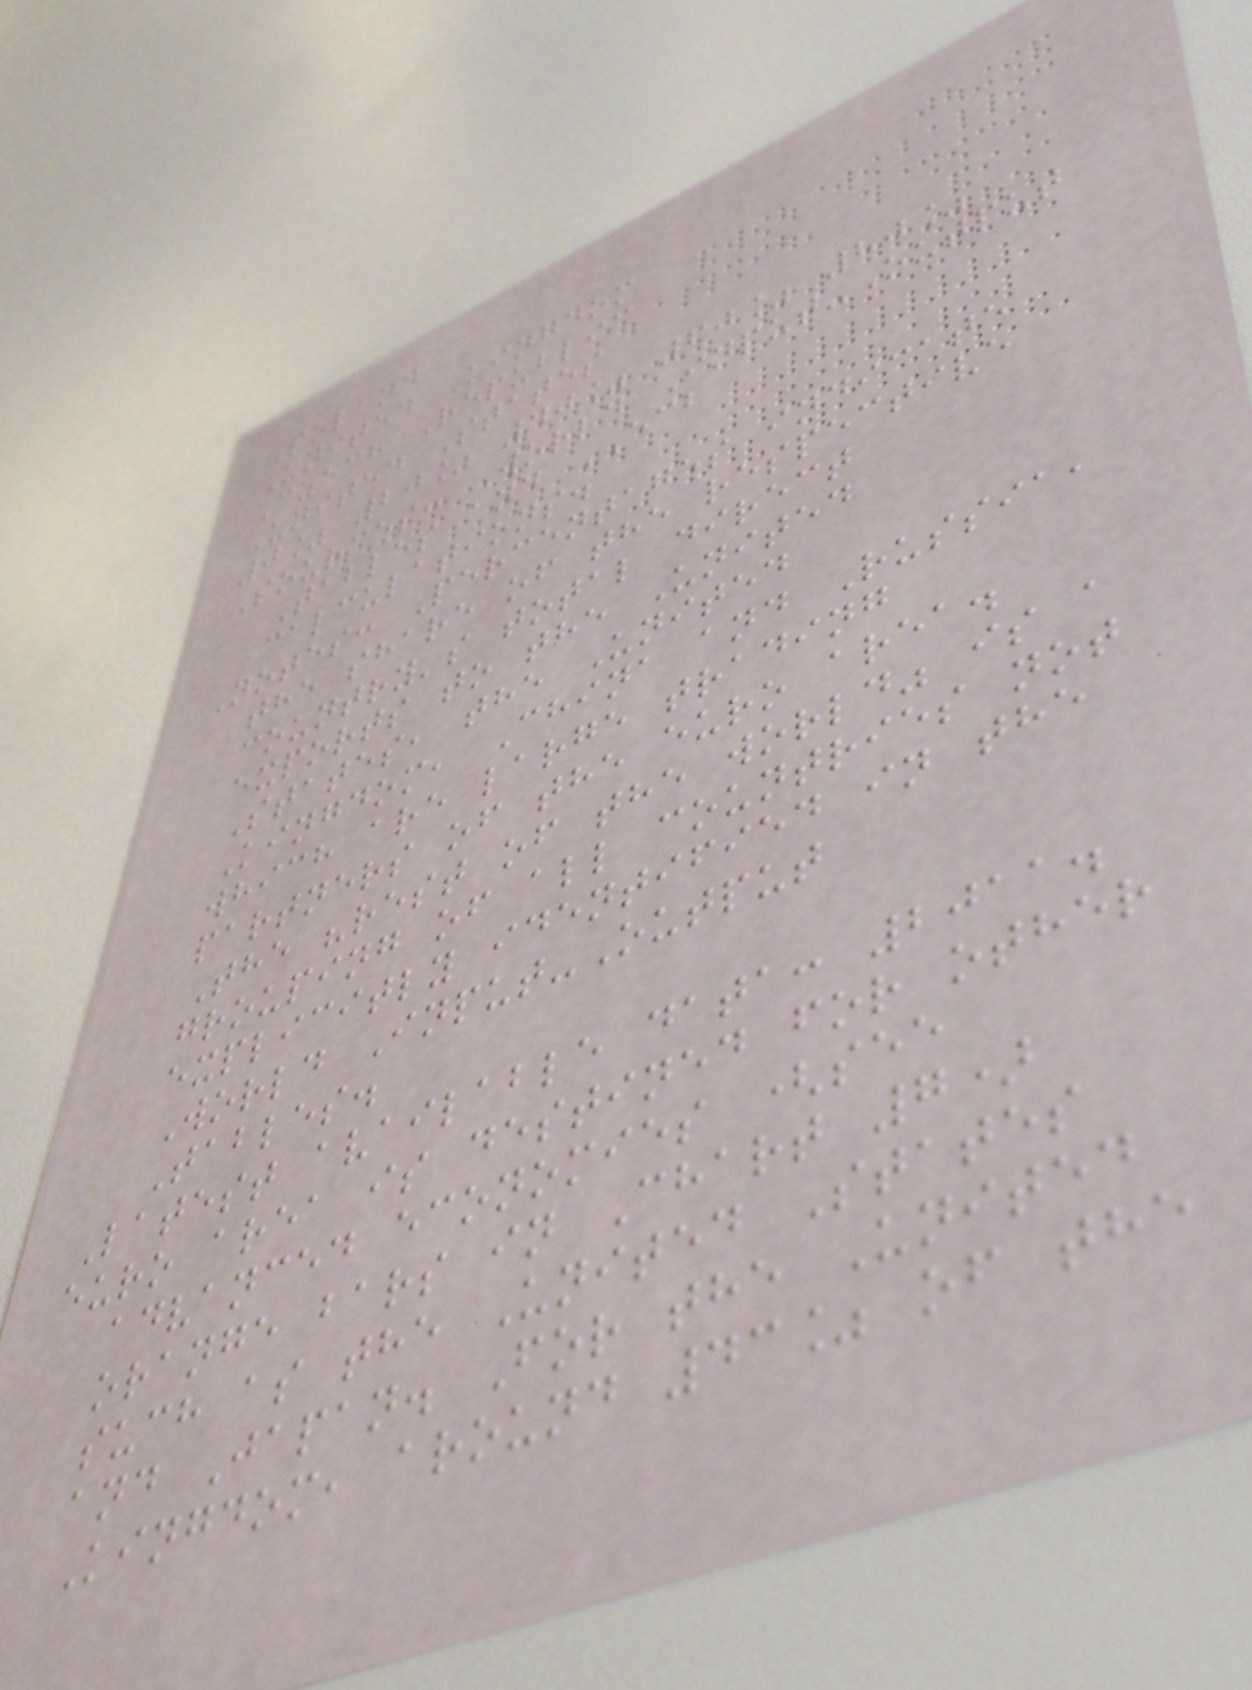Poland
United Kingdom
Czech Republic
United States
0% 20% 40% 60% 80%
Sources: World Input-Output
Tables and ECB
calculations.
Notes: Percentages indicate
the share of the respective
country's total direct
exports to the United
States, the United
Kingdom, China and Russia,
which are large trading
partners of the euro area.
The "rest of the world" is a
grouping of all countries not
explicitly identified in the
World Input-Output
Tables.
Latest available data: 2011.
euro area is destined for other
advanced economies (see
orange bars in Chart 7)
such as the United States
and Japan. For the United
Kingdom, around 43% of the
